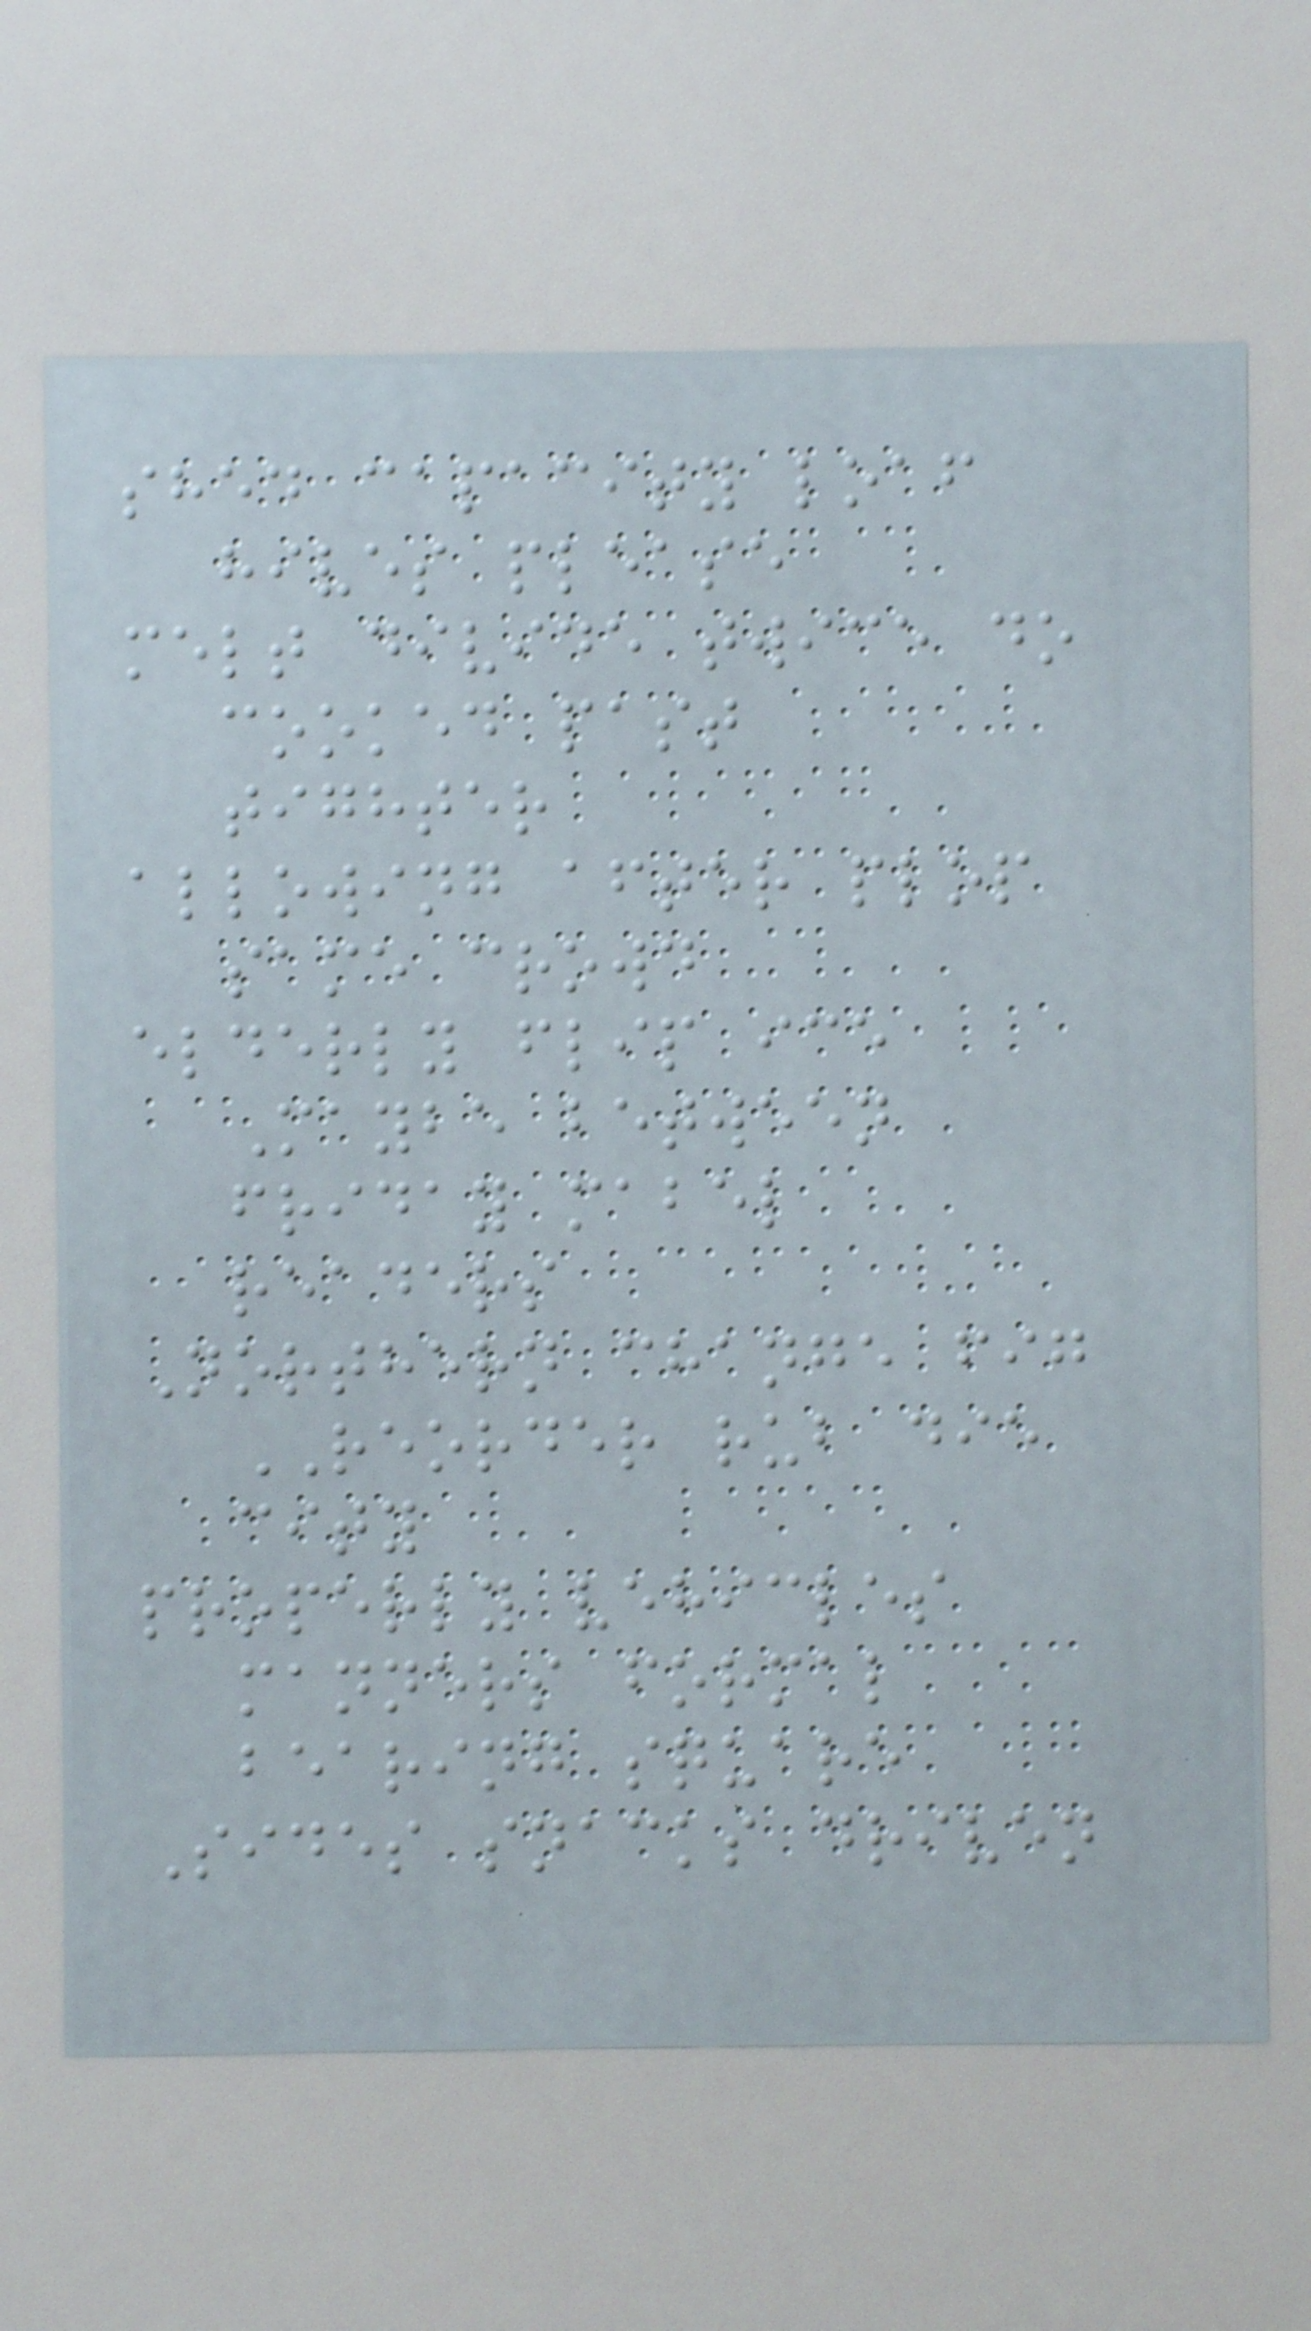shed capacity loaf
hives please
melt divide twice do
cooked past
tighter
allowing after plop
same crowd
elderly flip ice
Maybe between
friday mabel
readers
Northern change fig
REORDER rub die
city
properly vehicles
manners formal
bearing square
Sides snacks driven
